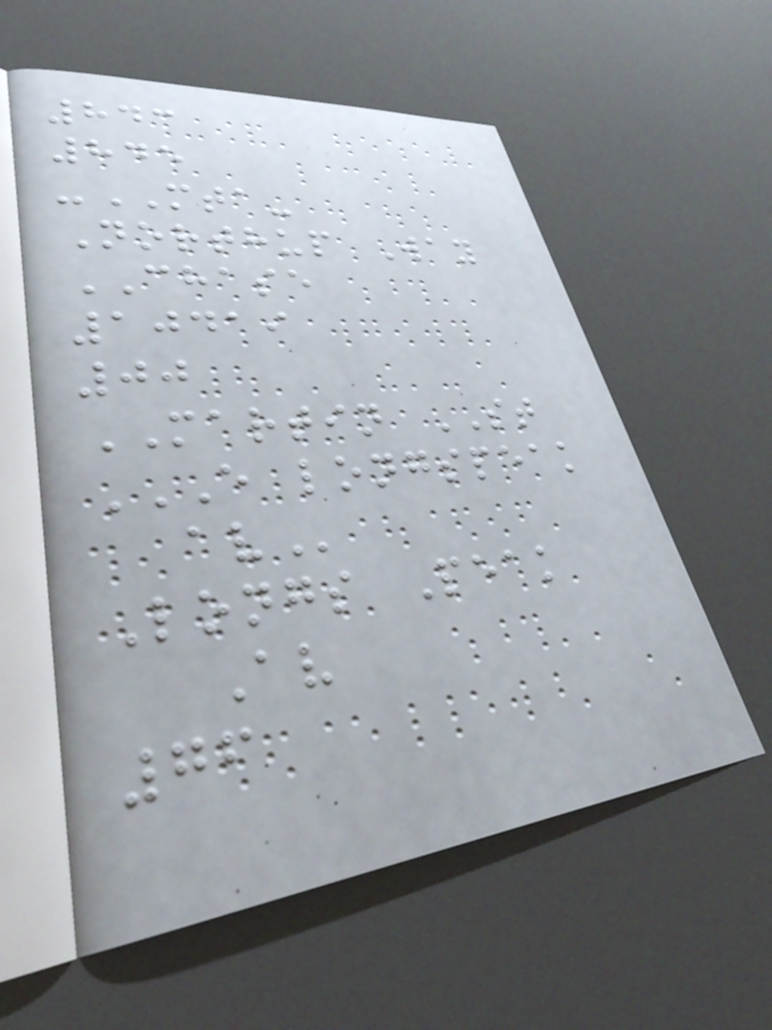843
845
-MTA-
Northup Way
CHASE
10419
00
MARTIN ST
E LONGSPEAK
AV
Longs Peak
Av
76
